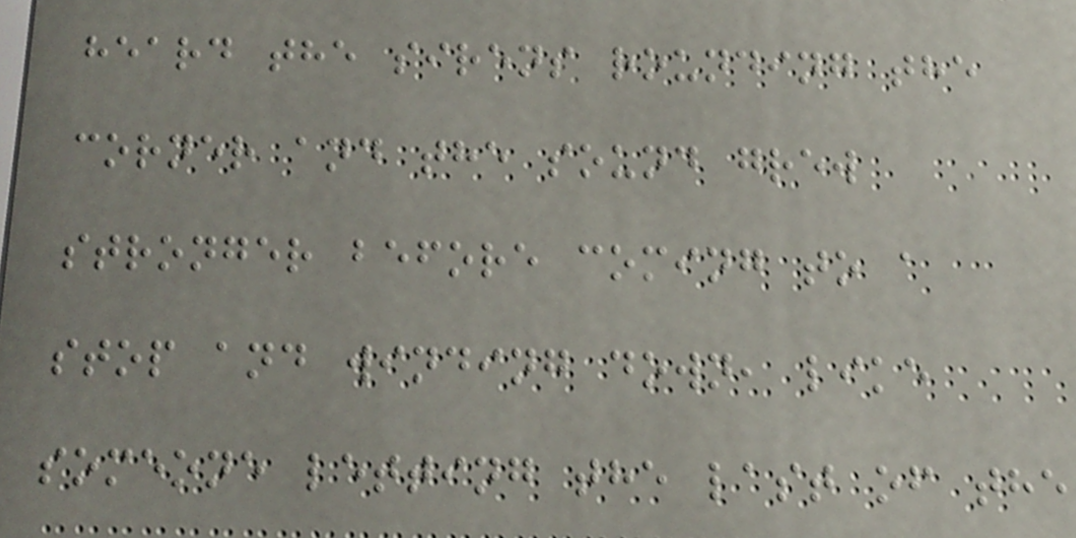heard the sirens rounding the
corner and the sound grew
stronger before coming to a
stop and winding down, like
someone letting the last of the
